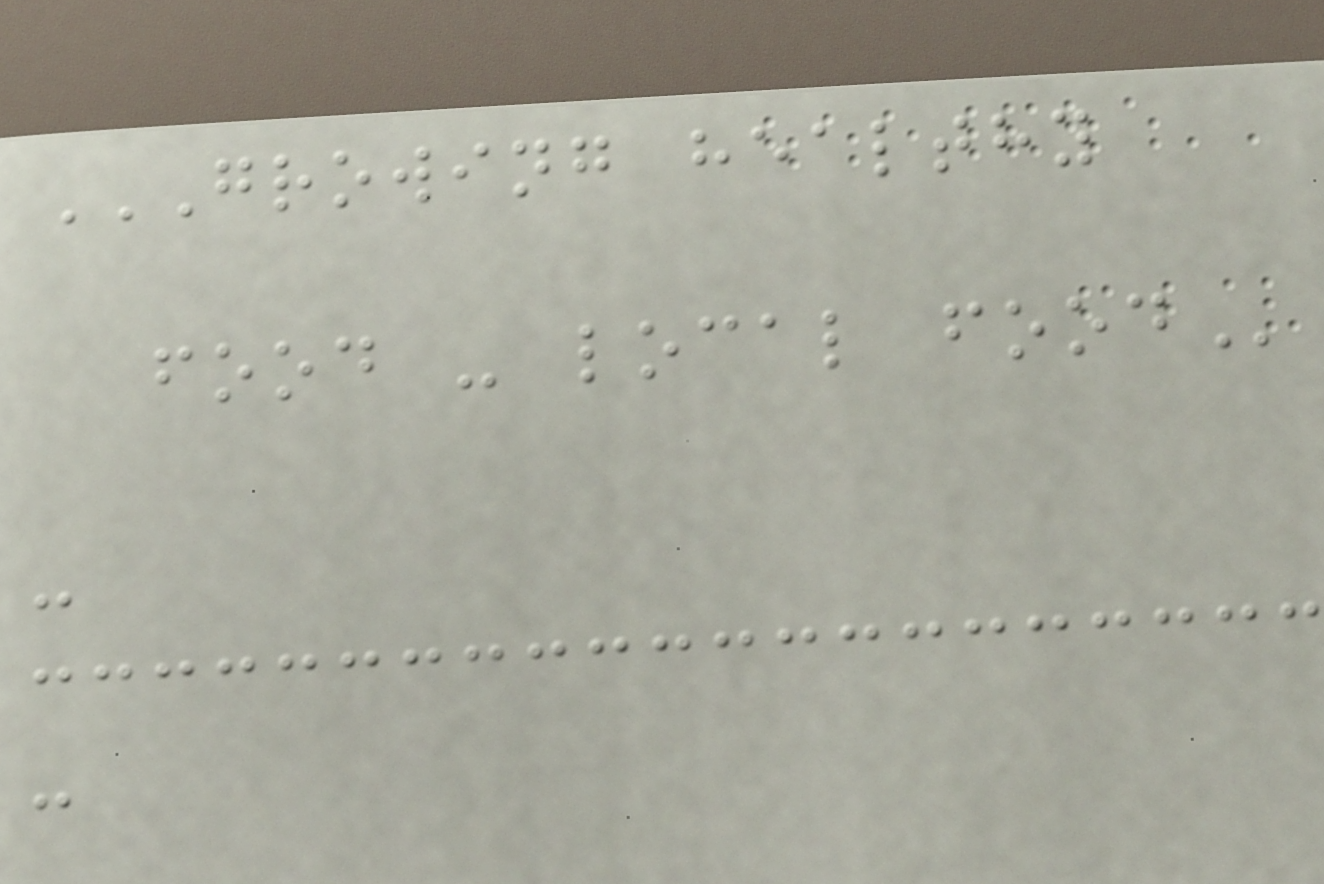GROWING HEALTHY
FOOD - LOCAL FOOD
-
-
